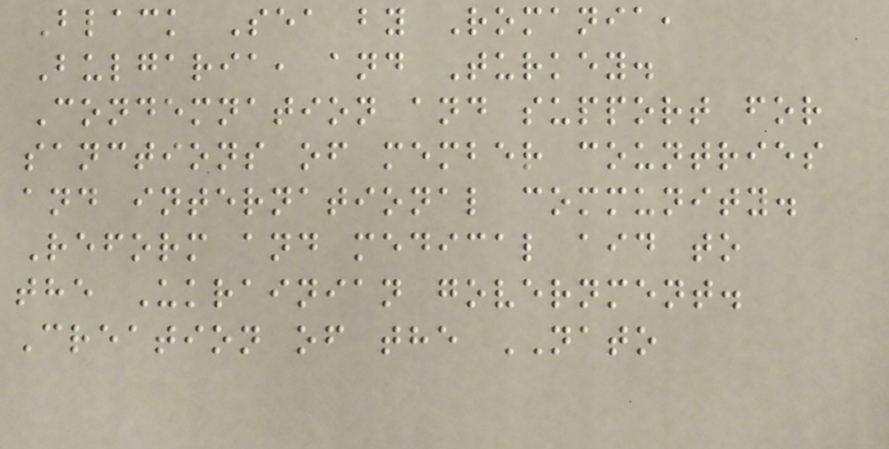Black Sea by Romania,
Bulgaria, and Turkey.
Condemnation and support for
sanctions of member countries
and international community.
Reform and medical aid to
the Ukrainian government.
Creation of the NATO
